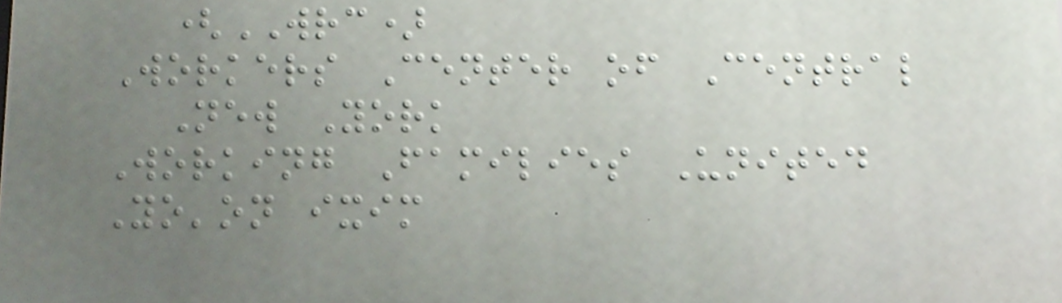(WRC)
Workers Center of Central
New York
Working Families United
Yo'on ixim
